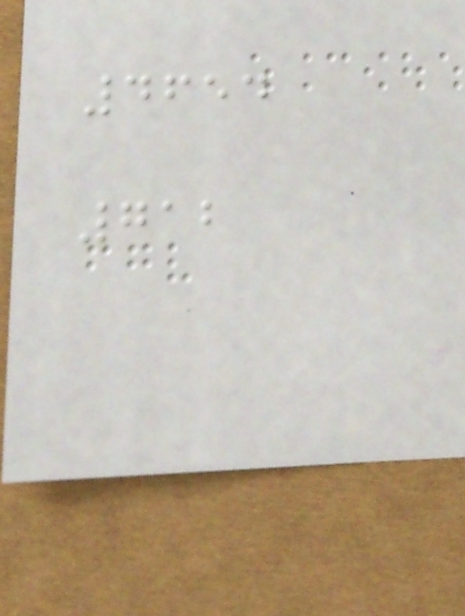4654
712
